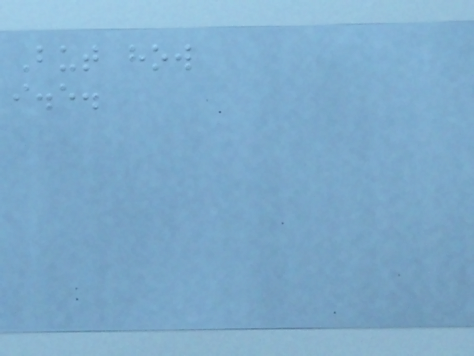But how
i.e.
